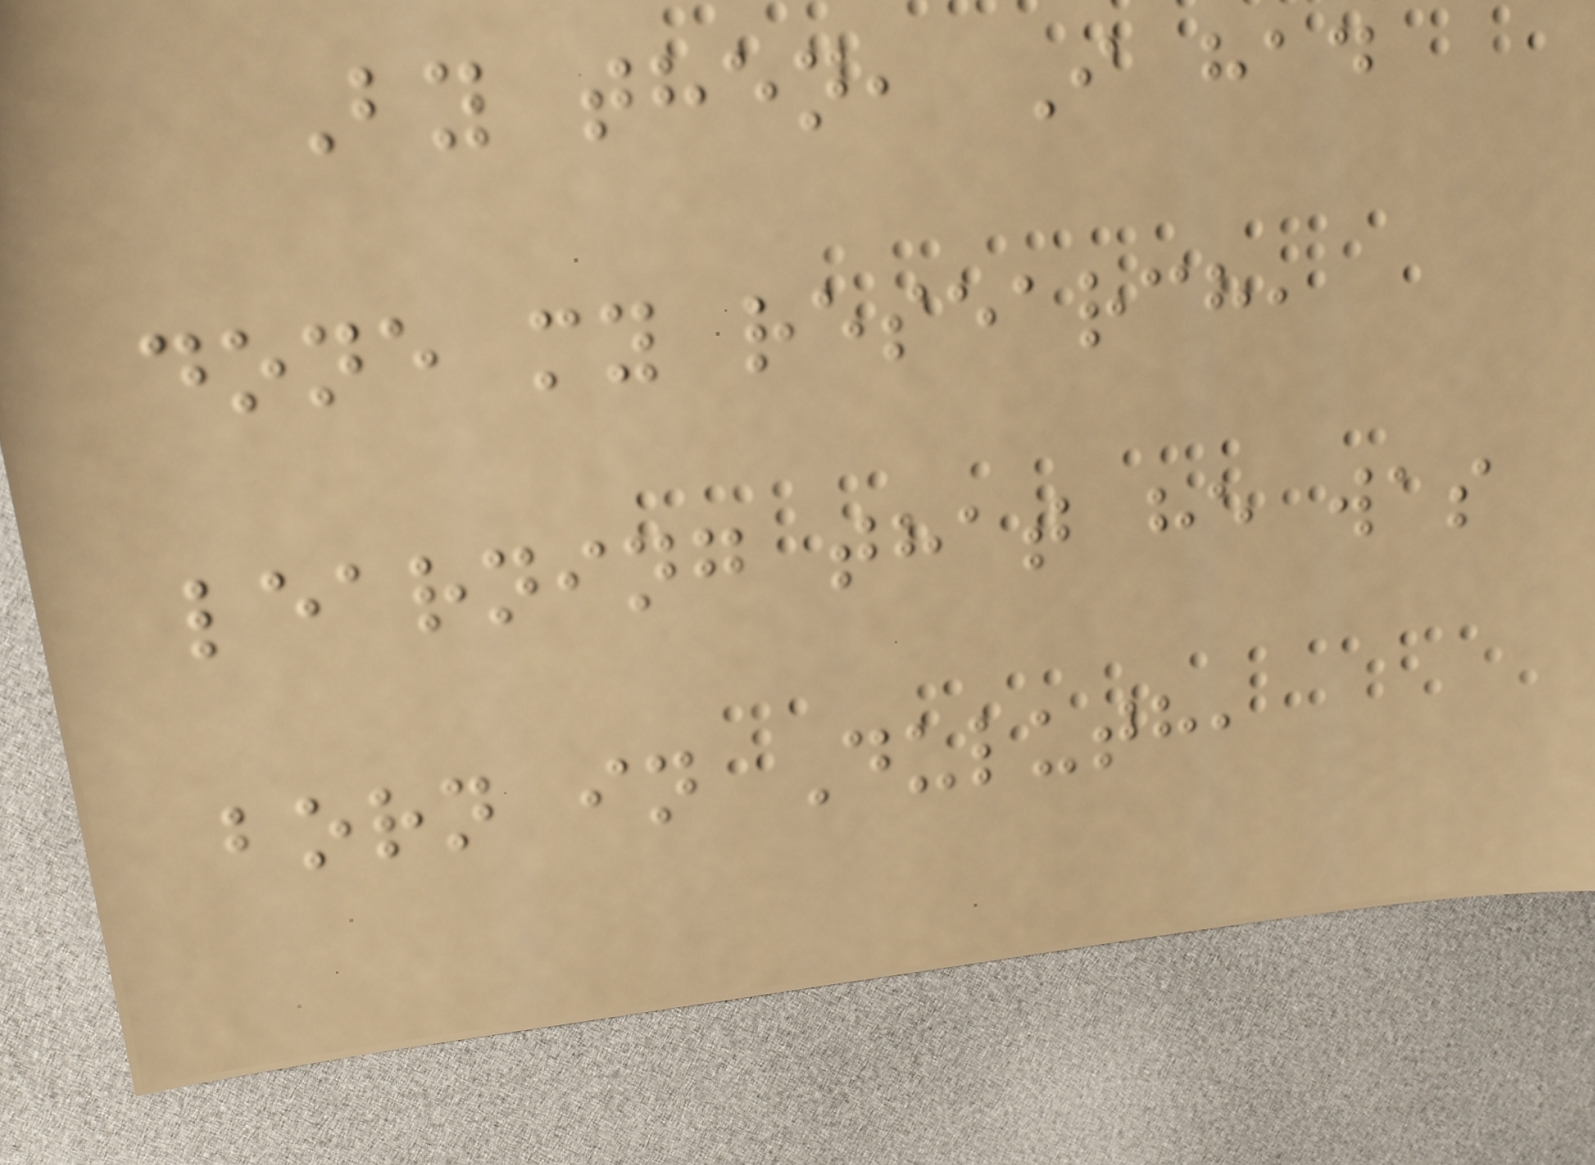By then, I had
done my research,
learning that he was
born in Duluth,
